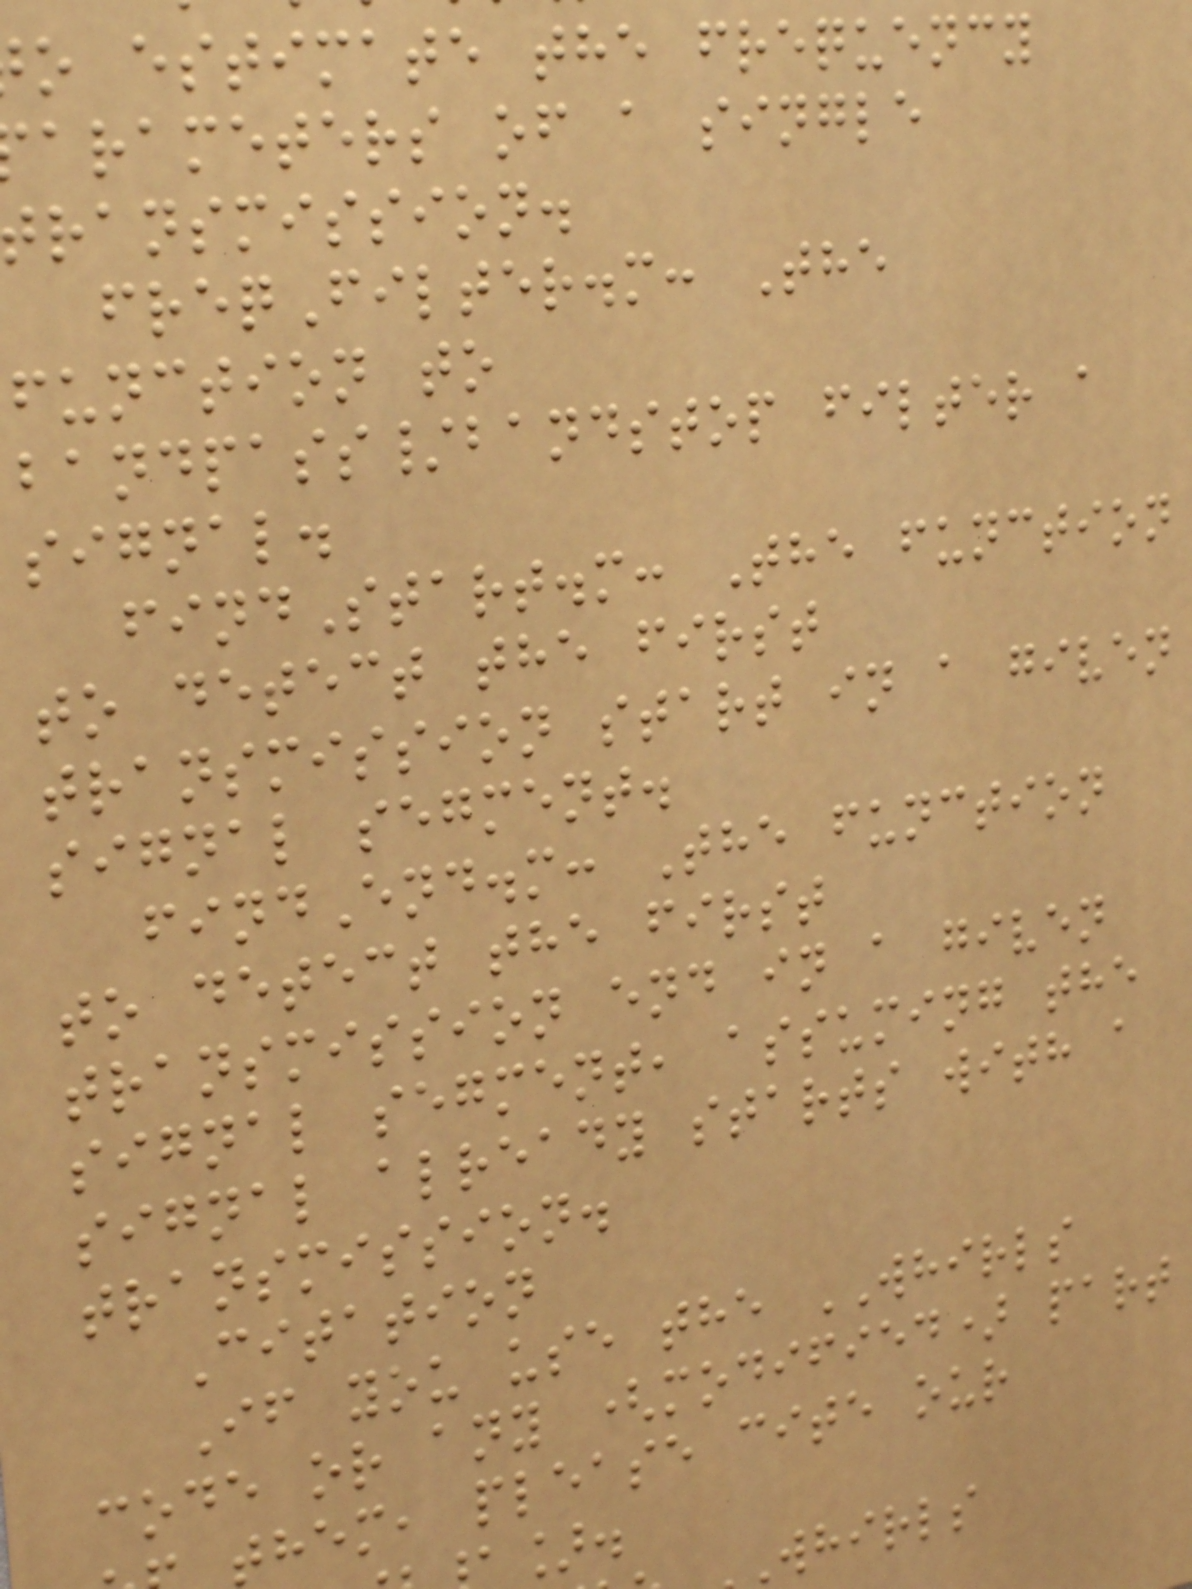o estimate the frequency
arameters of a single
ransmission.
freqFilter.m: The
function to
bandpass/bandstop filter a
signal.
findStart.m: The function
to detect the first
transmission start in a given
signal segment.
findEnd.m: The function
to detect the first
transmission end in a given
signal segment, assuming the
signal already starts with a
transmission.
Citation
If you use the WHIRLS
code or any (modified) part
them, please cite our
whirls
